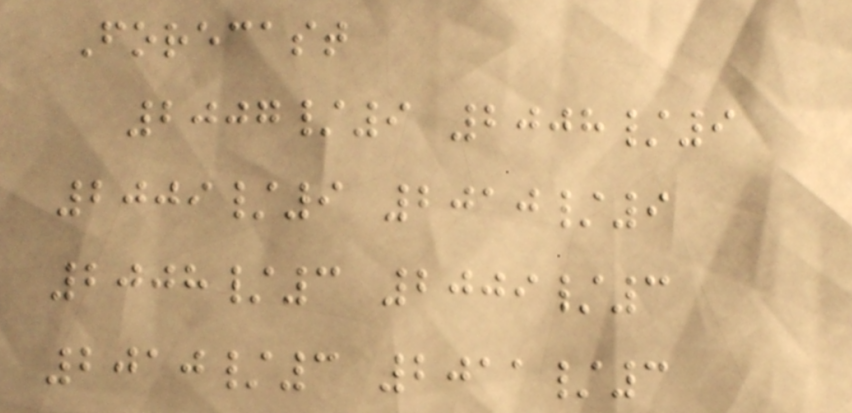Forecast
2007/9 2008/9
2009/9 2010/9
2008/3 2009/3
2010/3 2011/3
